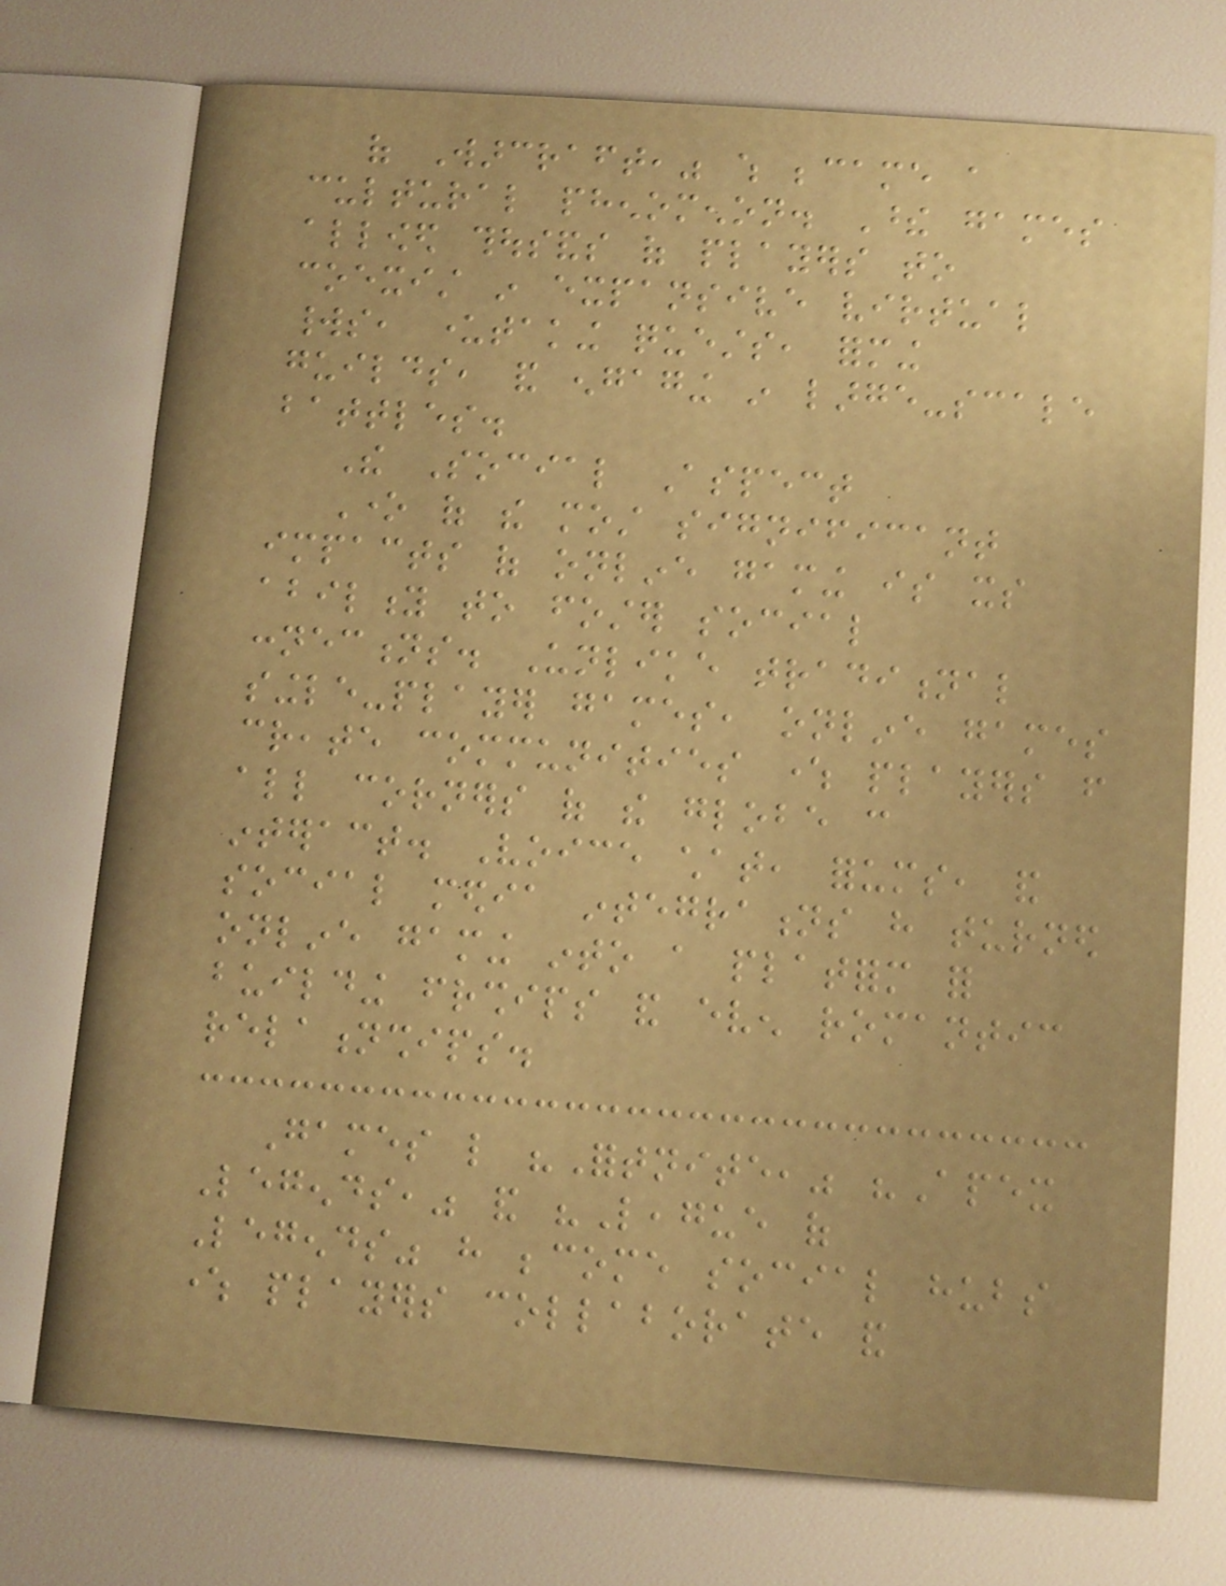of Warcraft," which became a
cultural phenomenon. These games
allowed thousands of players to
coexist in expansive virtual
worlds, undertaking quests, forming
guilds, and engaging in large-scale
battles.
The Social Aspect
One of the most significant
impacts of online gaming is its
ability to foster social
connections. Unlike traditional
single-player games, online games
create communities where players from
all corners of the globe can
interact. Voice chat, forums, and
social media integrations have turned
online gaming into a platform for
building friendships and even romantic
relationships.
Games like "Fortnite," "Apex
Legends," and "League of
Legends" have become social hubs
where players collaborate and
